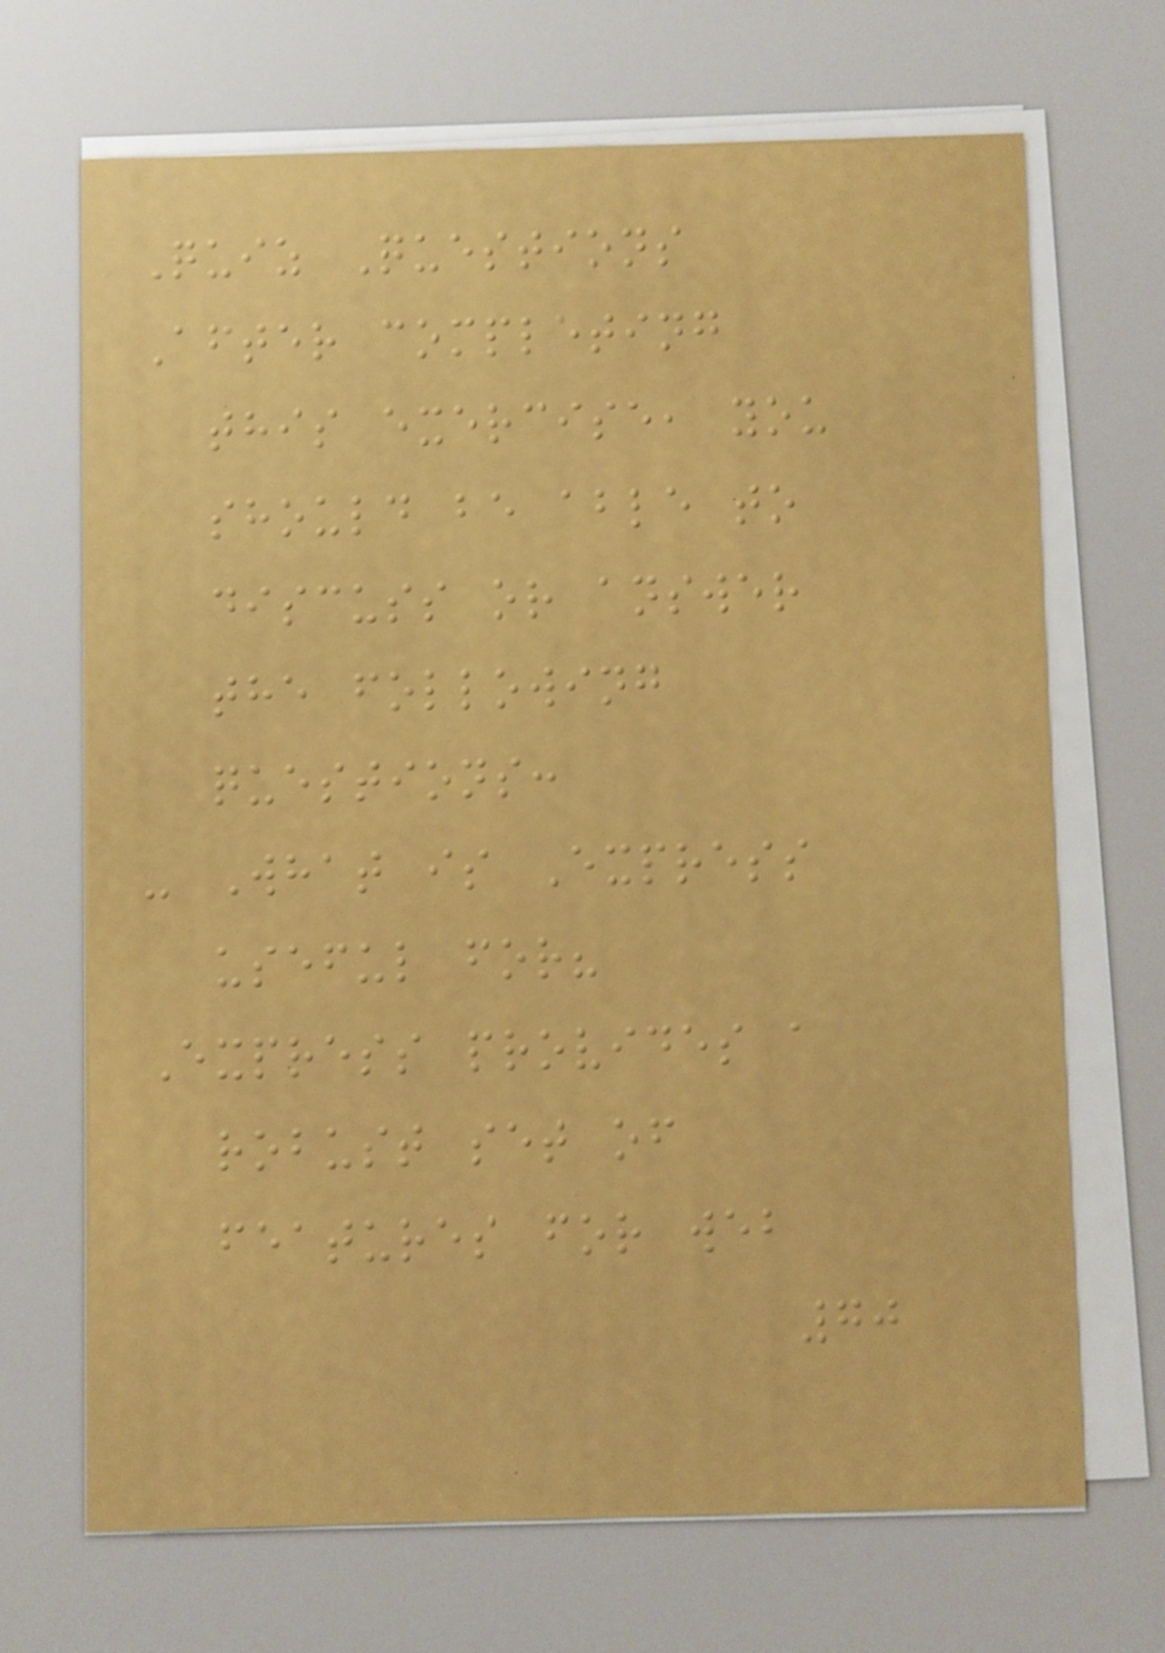Quiz Questions
After completing
this exercise, you
should be able to
discuss or answer
the following
questions:
- What is Express
useful for?
Express provides a
robust set of
features for web
70
